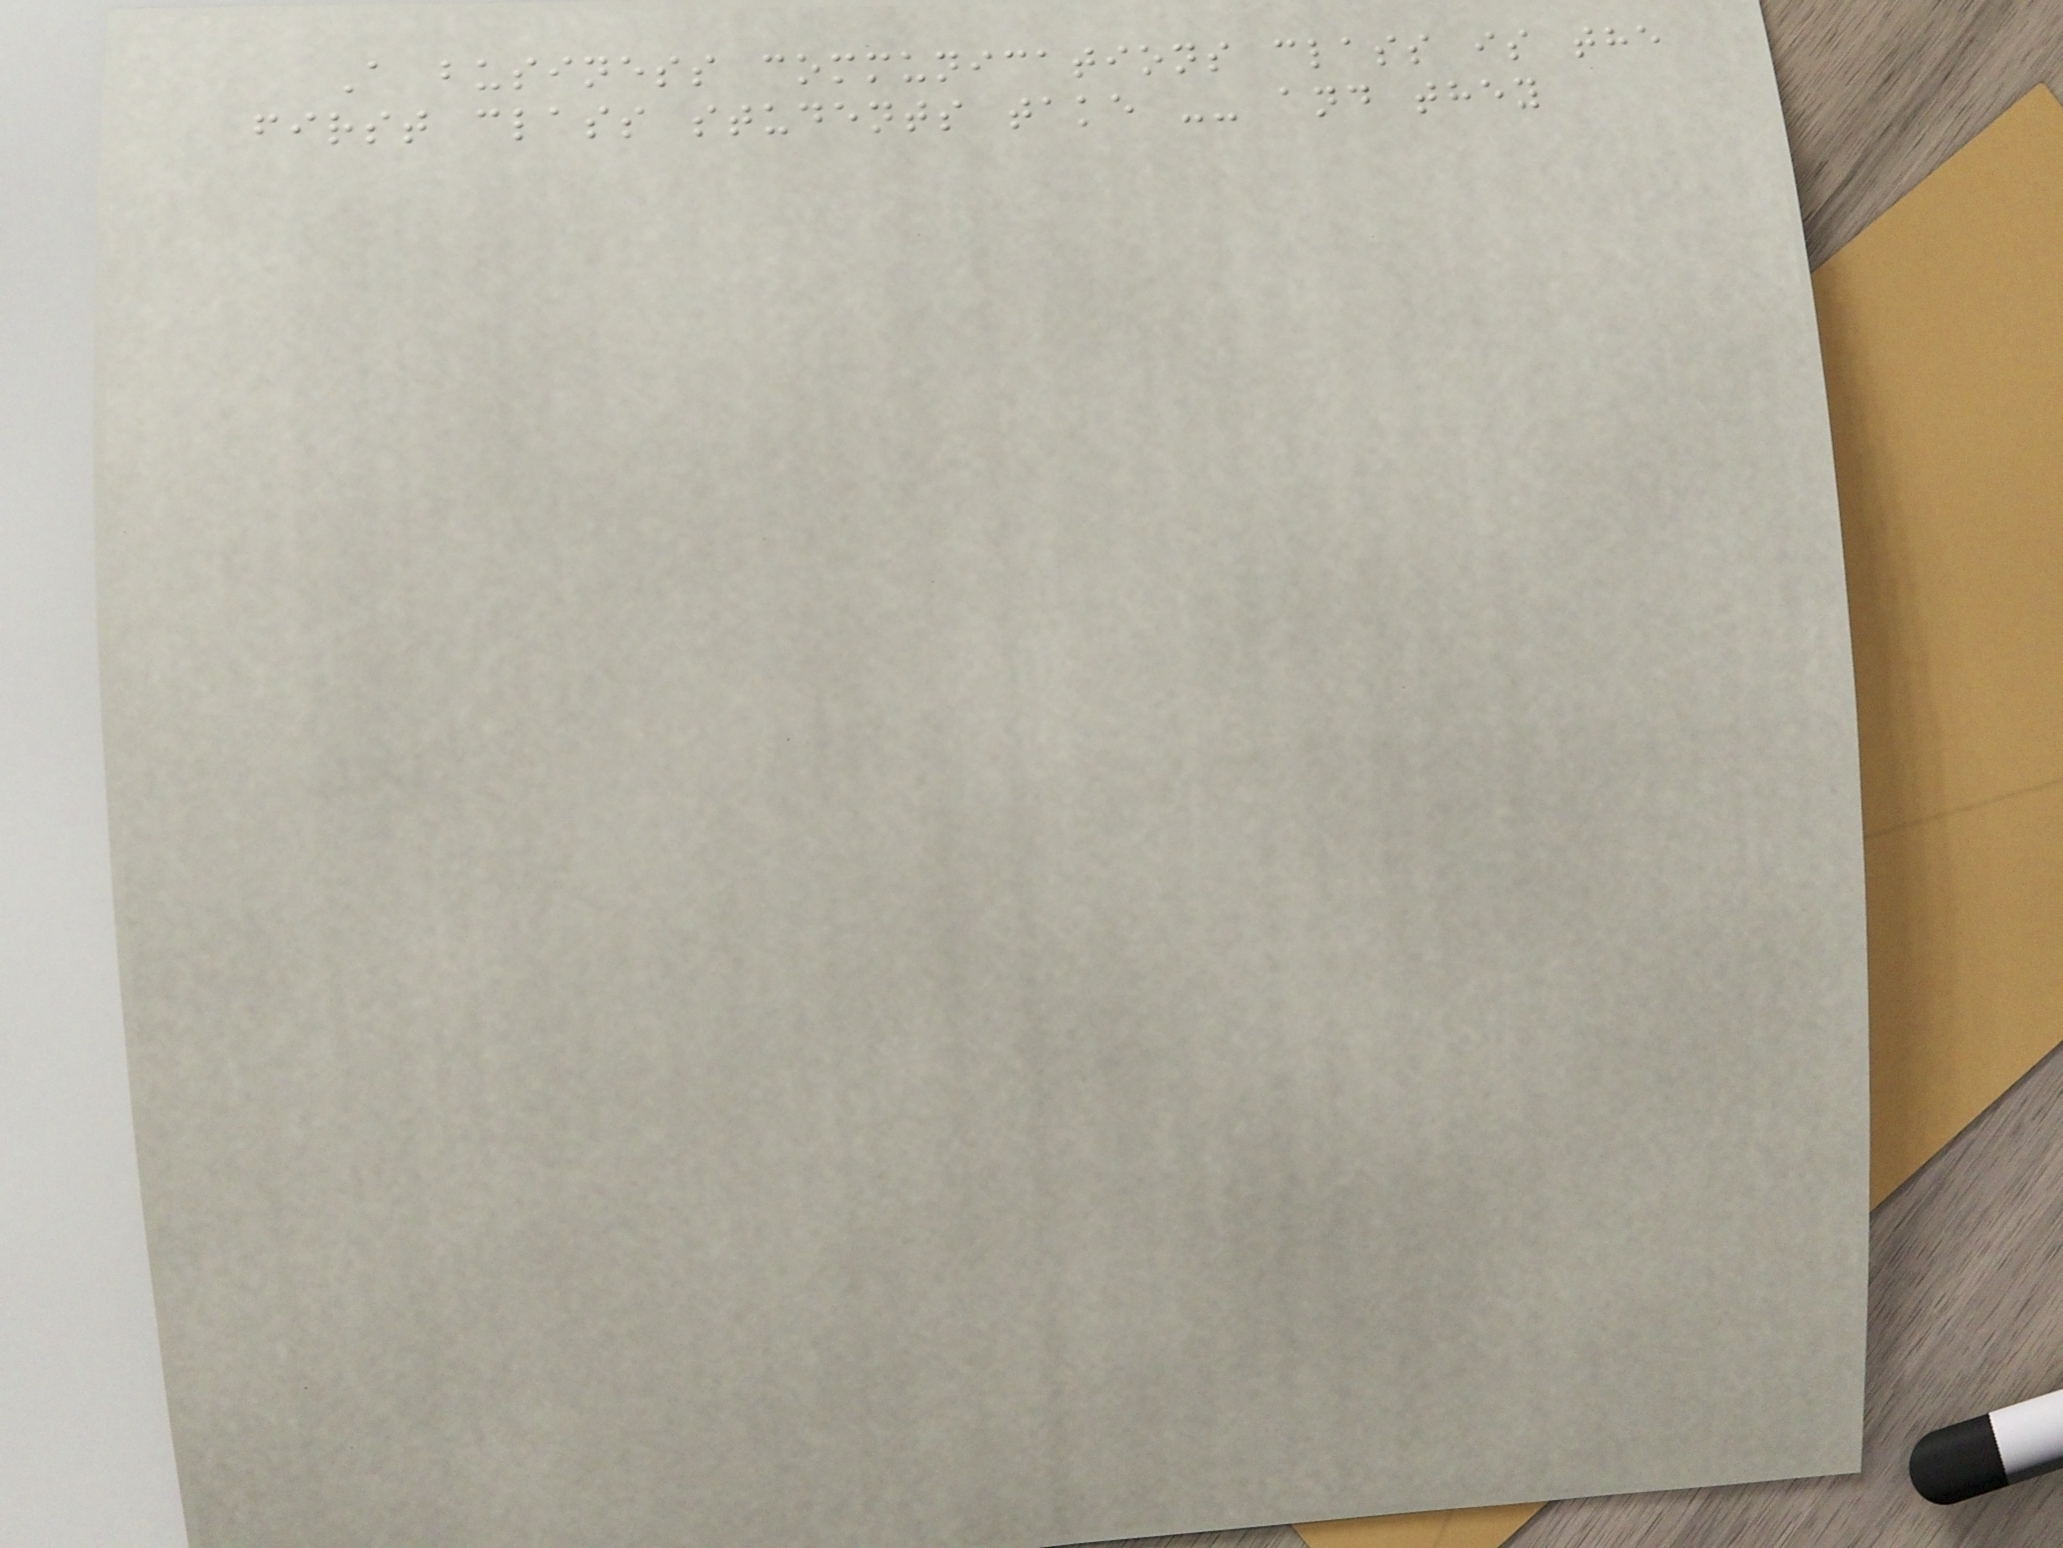A business communications class is the
first class students take -- and they
